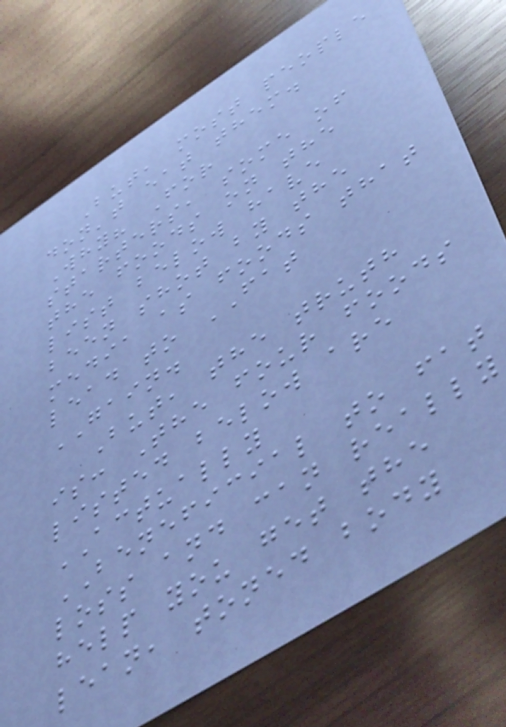But, most people
don't eat them.
Why? For
starters, some of
the foods on the
list below have
been shot by the
media as foods that
lead to FAT
GAIN.
But, the truth
is: The four foods
listed below are
ACTUALLY
BENEFICIAL to fat
loss and can really
help you get the
lean, toned body
